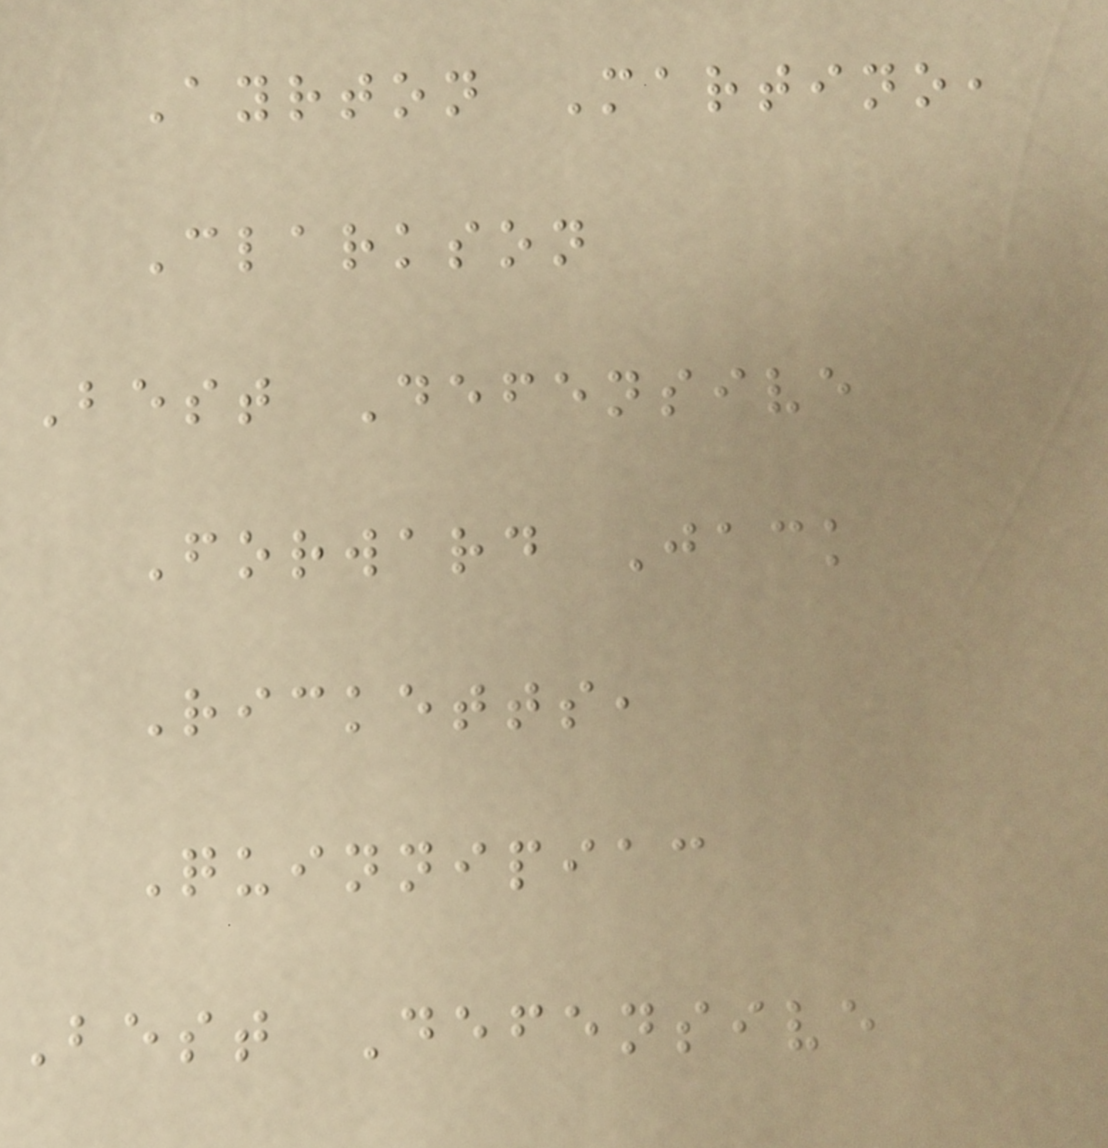Ayrton Martino,
Clarkson
Best Defensive
Forward Jack
Ricketts,
Quinnipiac
Best Defensive
